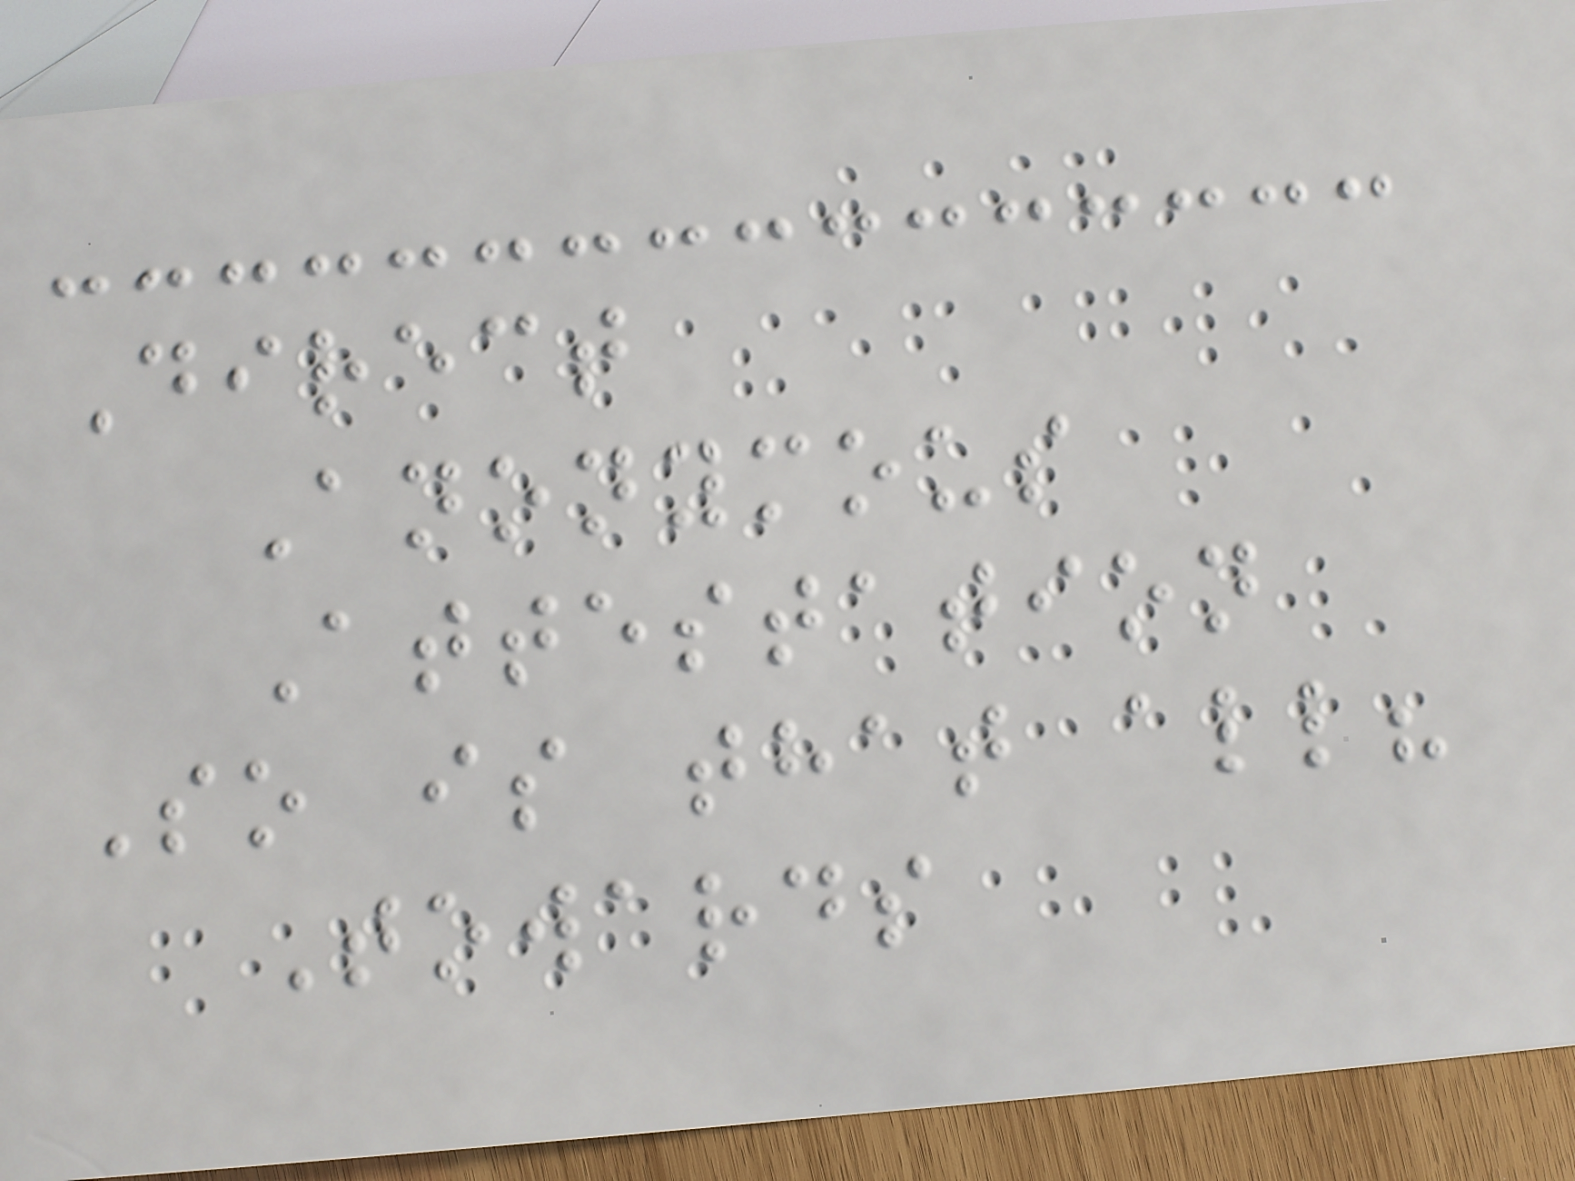Direct
Anonymous
Attestation
So is that all?
Towards
